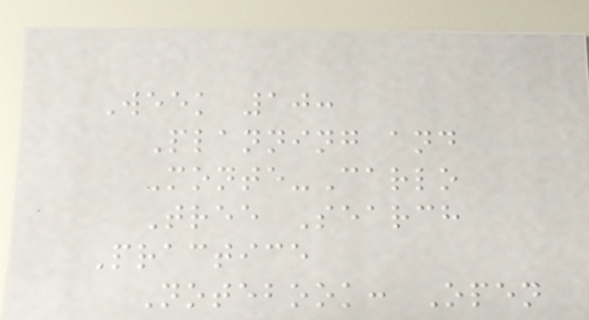Week 10:
Planning and
Monte-Carlo
Tree Search
Practice
Notebook: Open
